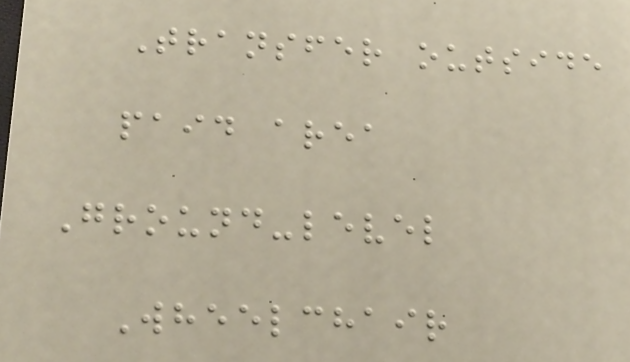Transfer outside
paid area
Ground-level
Wheelchair
